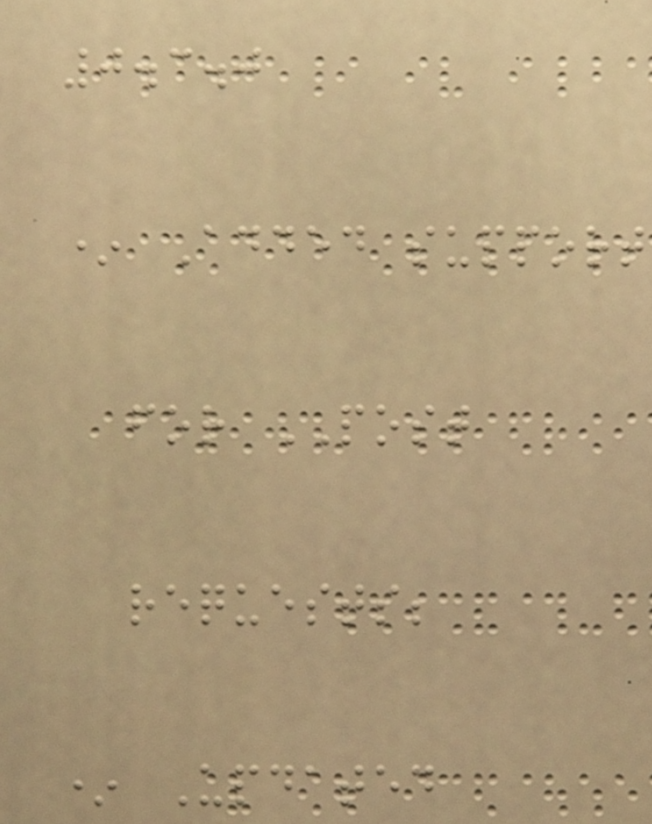0.3.0
* Added support
for POST
requests;
* Updated
